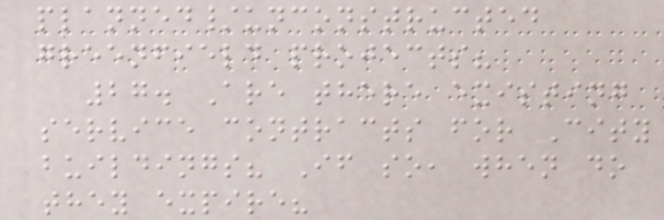planned/unconstructed
greenfield projects?
27. Are there existing
service contracts for City
buildings? If so, when do
they expire?
